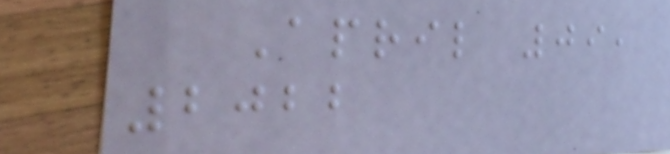April 09,
2022
